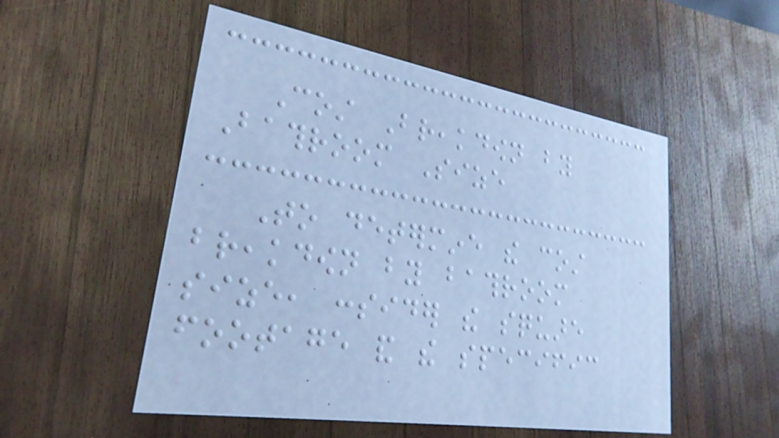Cost Breakdown by
Bathroom Size
To determine the cost
breakdown by bathroom
size, consider the square
footage and the specific
